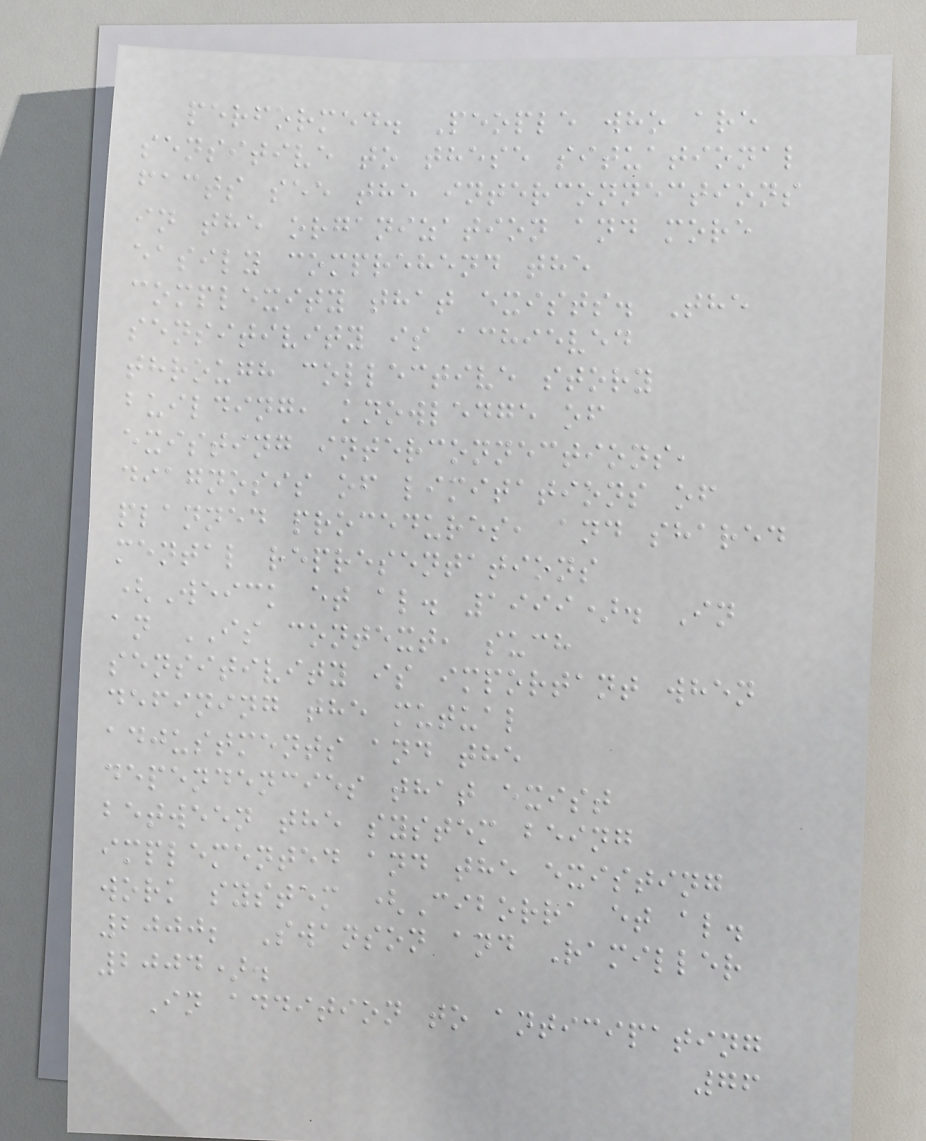performed. People who are
sensitive to these situational
facts see the interconnections
in the organization and more
easily comprehend the
complexity that exists. The
sensitivity is achieved
through collective story
building, knowledge of
existing interconnections,
diagnosis of limitations of
planned procedures, and shared
mental representations
(Weick et al. 1999). In
an IS context, such
sensitivity is important when
defining the mutual
adjustments and the
dependencies that exist
between the system being
implemented and the existing
work system (Ciborra et al.
2000; Swanson and Ramiller
2004).
In addition to anticipating
76
